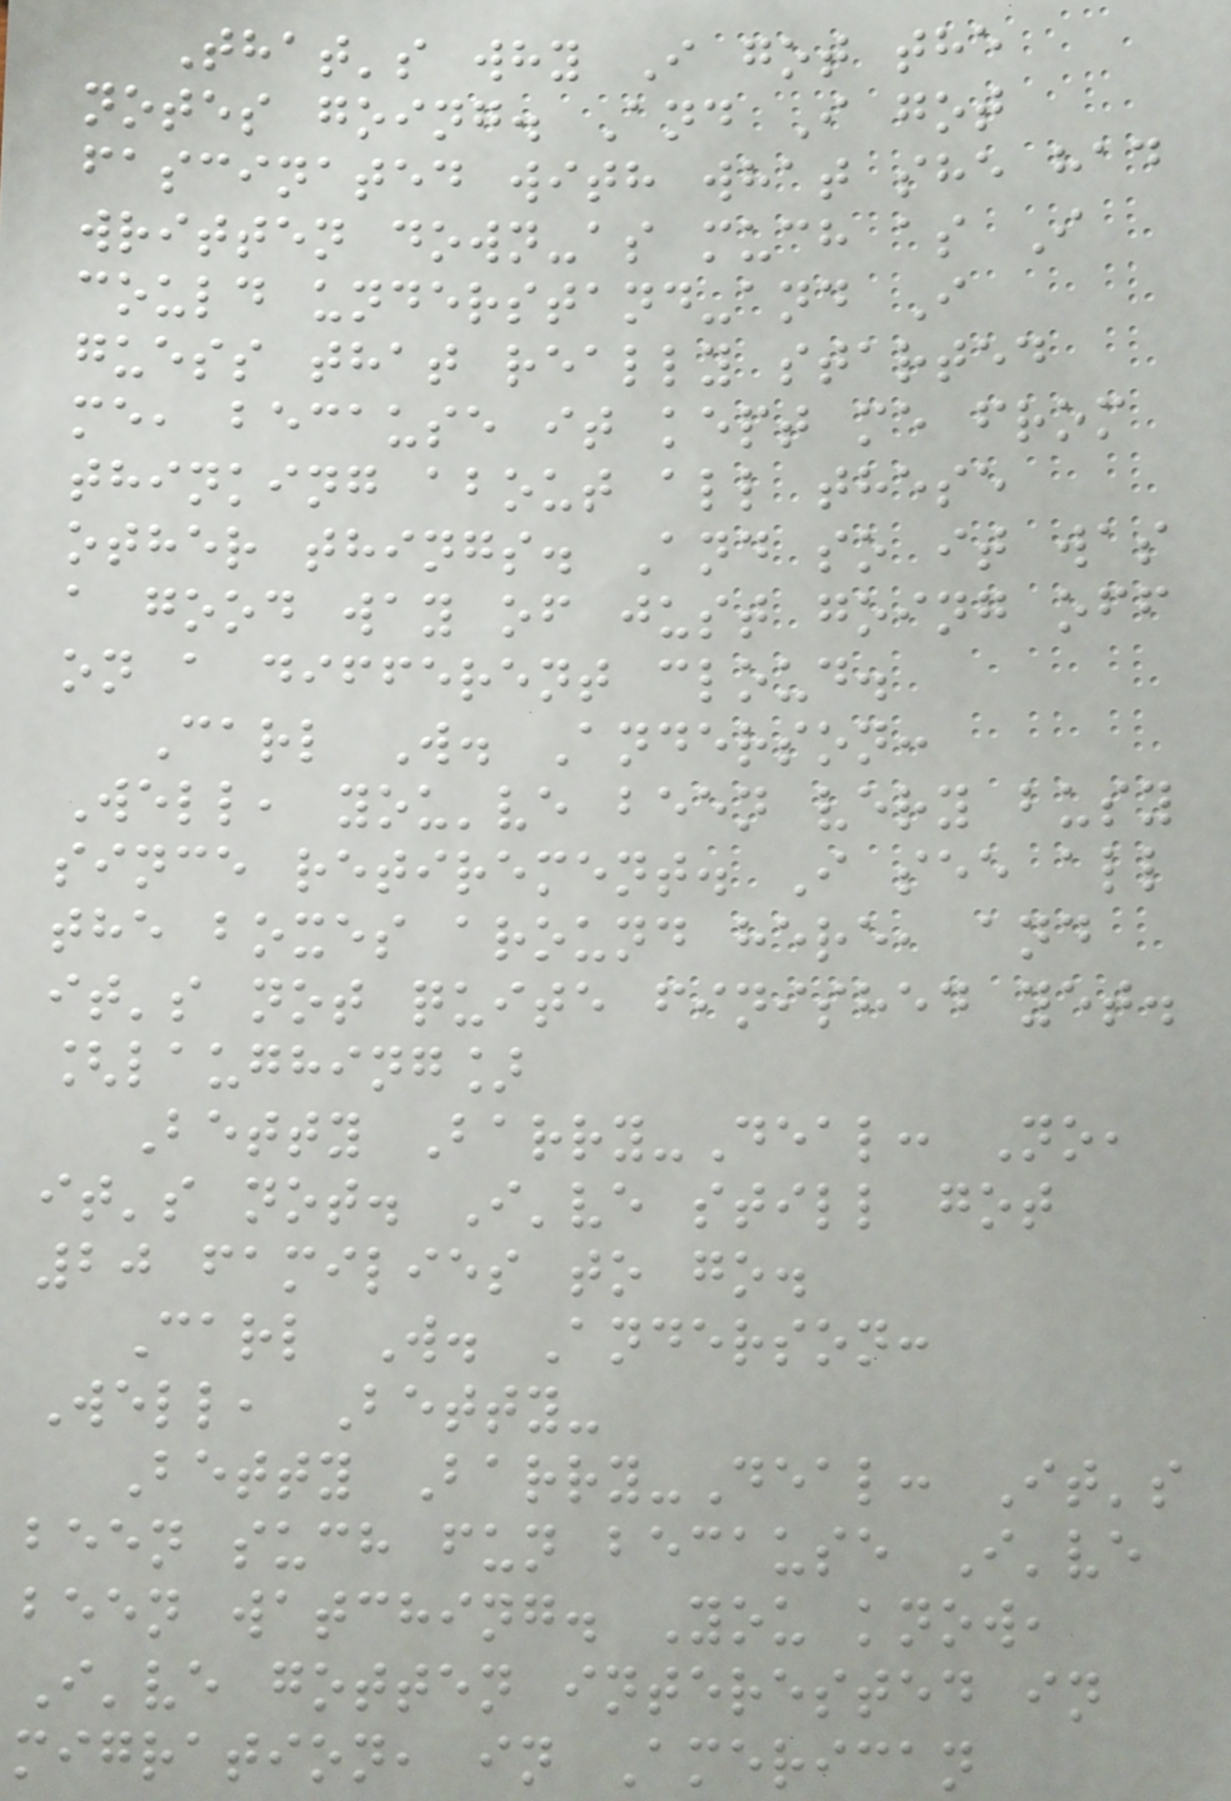That's why I got the
notes going. And I got
fascinated with what she had
written down-as much as I
could understand-and I
guess that really started
me, because it kept me from
thinking about all these
other things. And so it was
a good way of just going off
on a different cloud.
Carl W. Anderson:
Well, you've been very busy
since retirement. I see all
the boxes around here, and
it's not quite finished yet.
[laughing]
Betty Barry-Deal: No,
it's not. I've still got
20 families to go.
Carl W. Anderson:
Well, Betty-
Betty Barry-Deal: It's
been such fun because I've
been watching. You know,
I've gotten interested in
migration, in American
